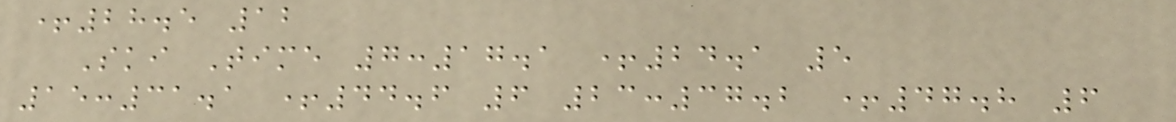+28.5 12
Ski Time 7:17.1 +24.1 5
15:31.1 +44.6 6 23:37.2 +47.8 6
